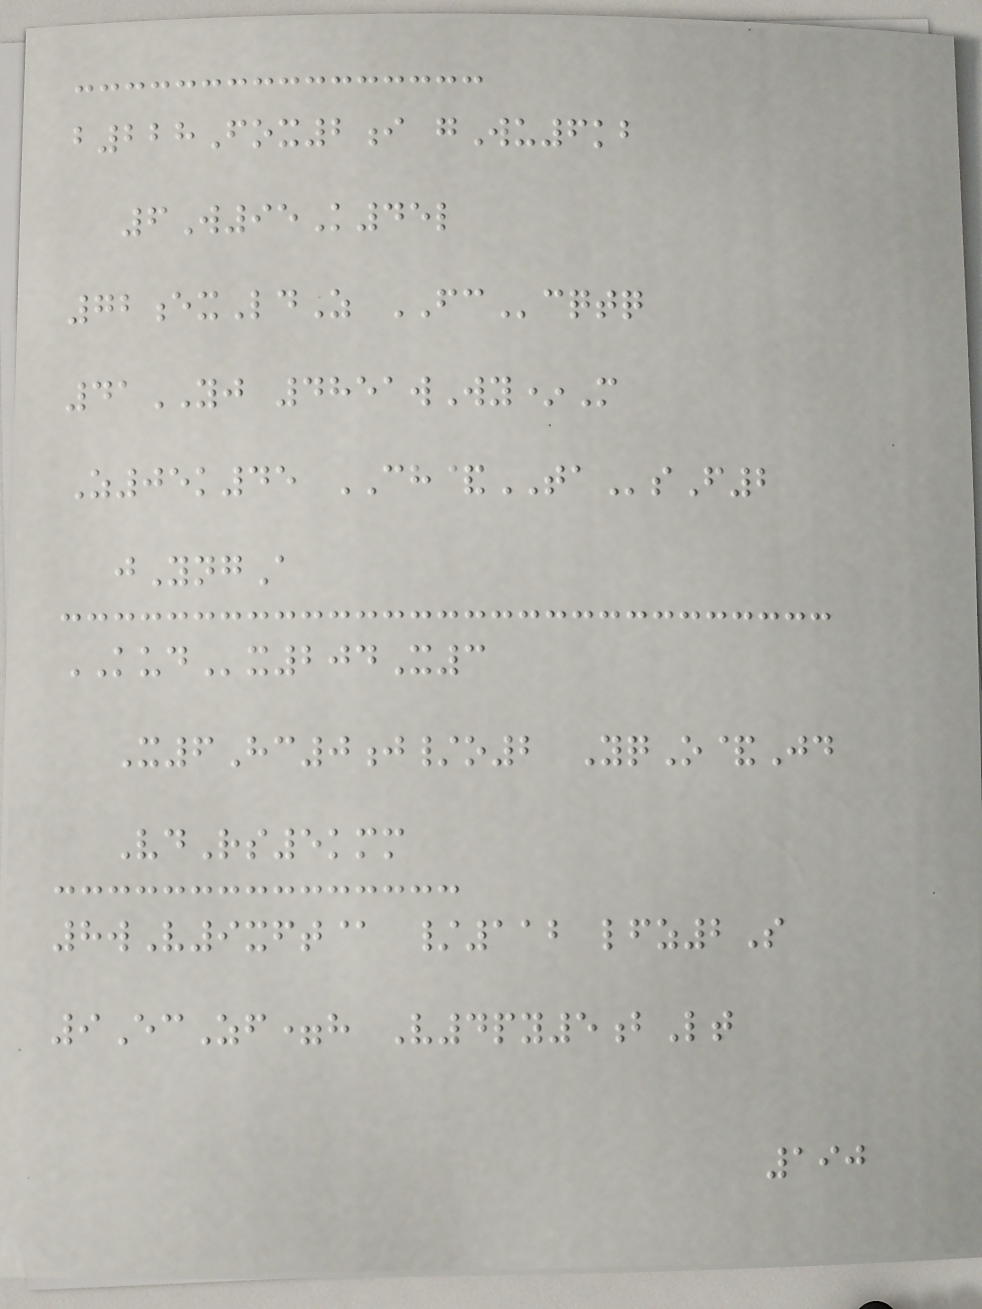b228Fox2i gWu6kb
6W95K45l
72exLdZ FCcqtq
41YJ 4851wWy*M
Z05k45 CH&TAsF2
jYngA
KUDx204X3
X6Hc0j/o2 YqO&Jd
VdRs5kmm
8wV9xft@ /112 lfz2S
9EcZf=h V4py5bLt
190
